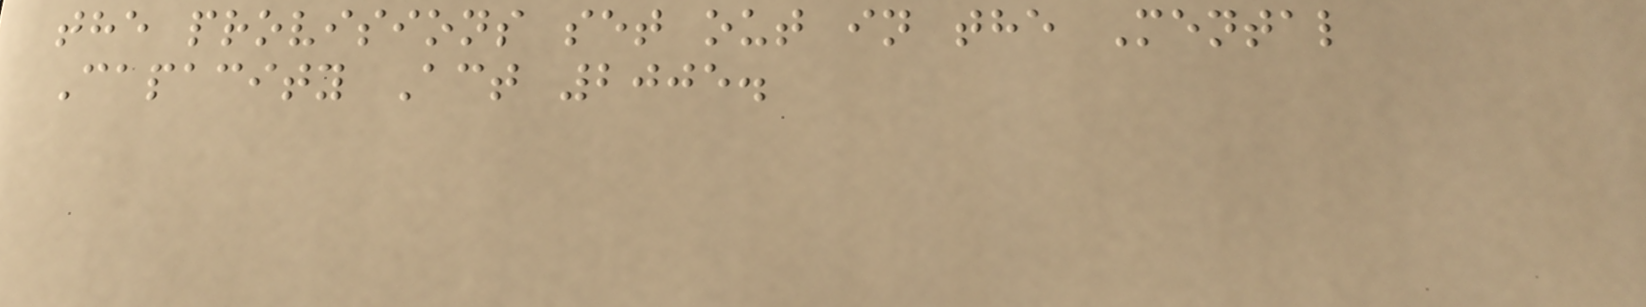the provisions set out in the Mental
Capacity Act 2005.
